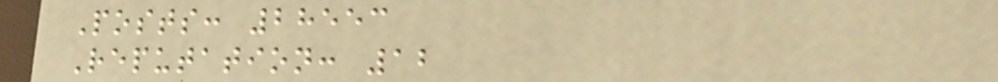Posts: 28553
Reputation: 12
